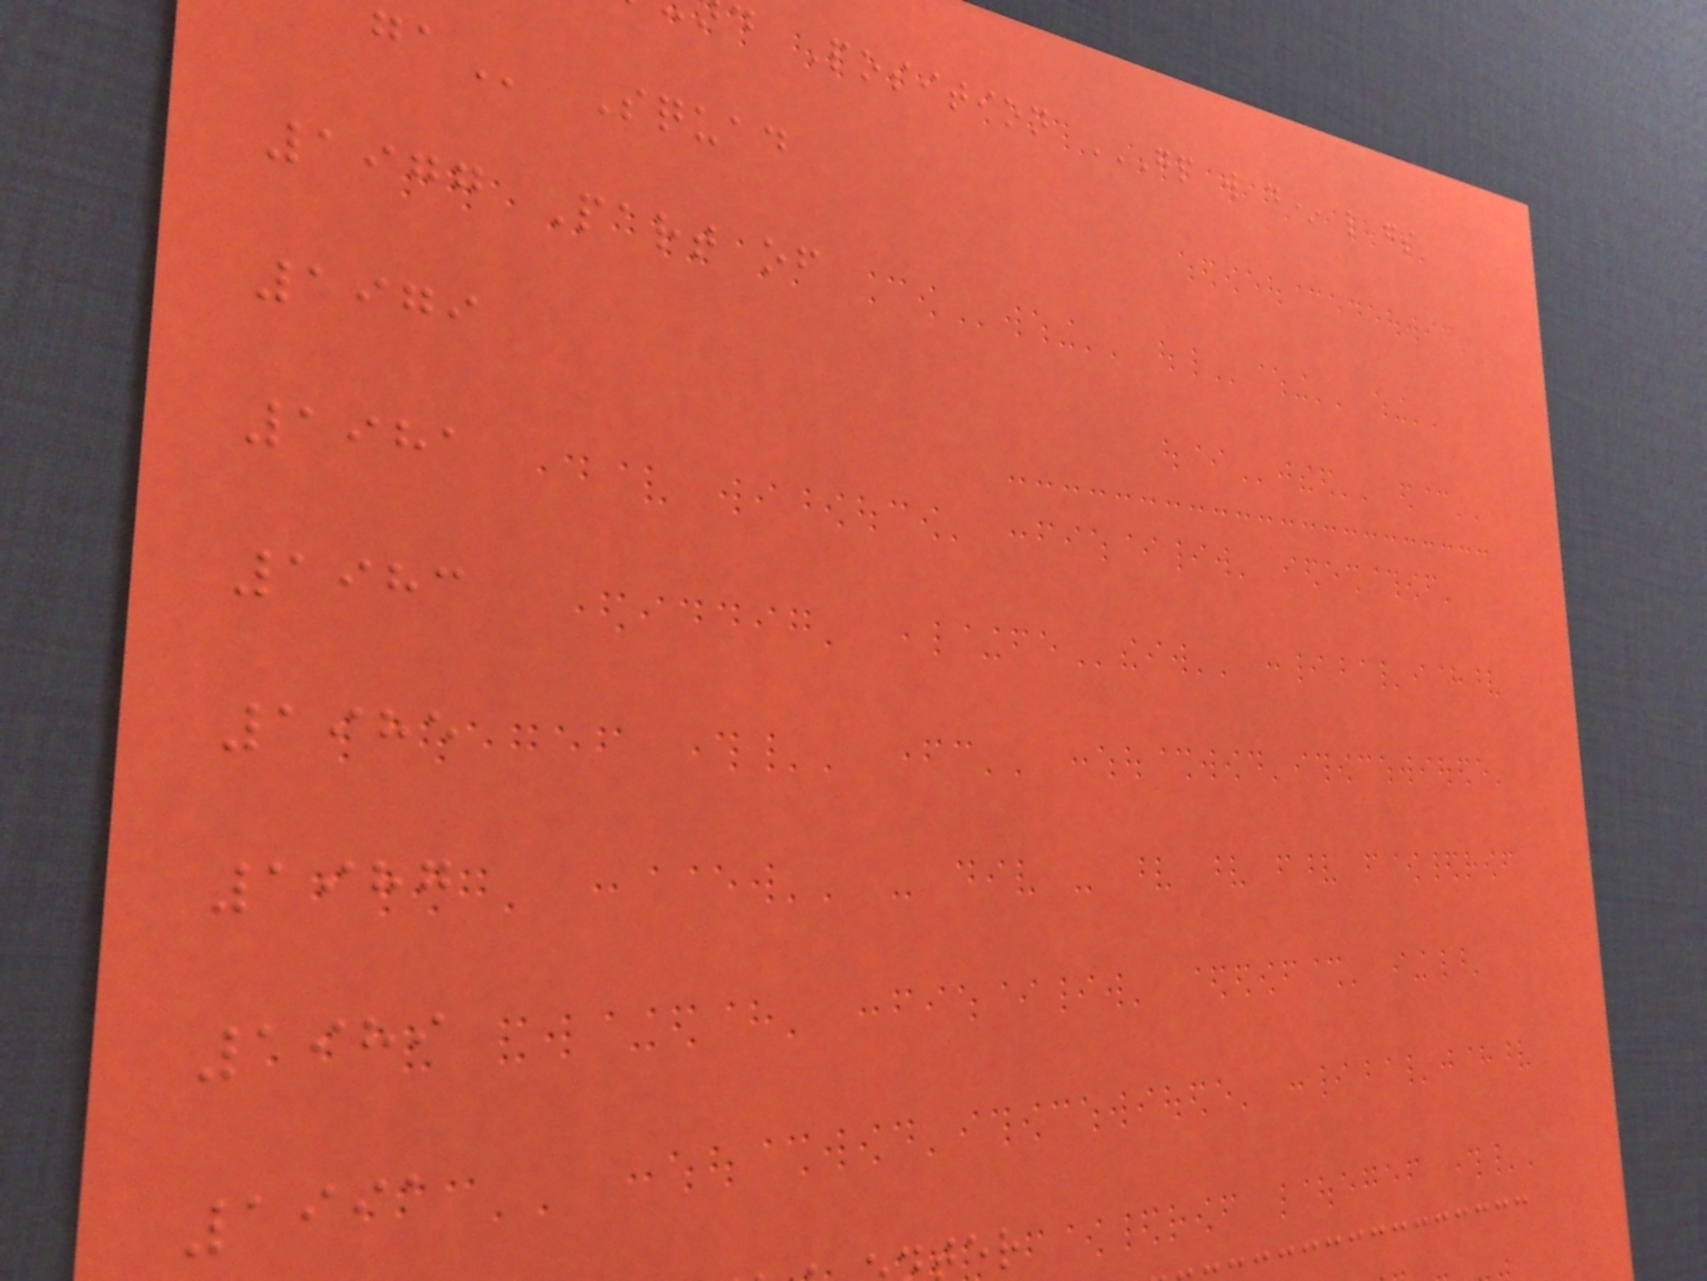Squad
1977 Part of
1979
1981
1983
1985
1987
1989
1991
